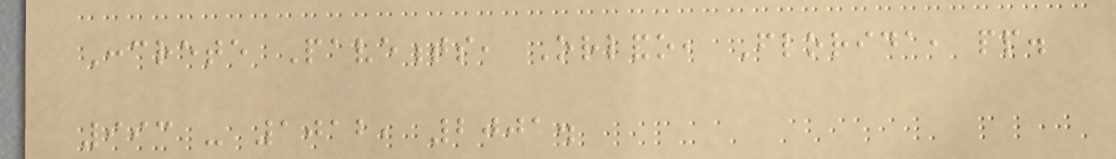Concrete Pavements, Orlando, Florida, pp.
993 - 1012, 2001.
